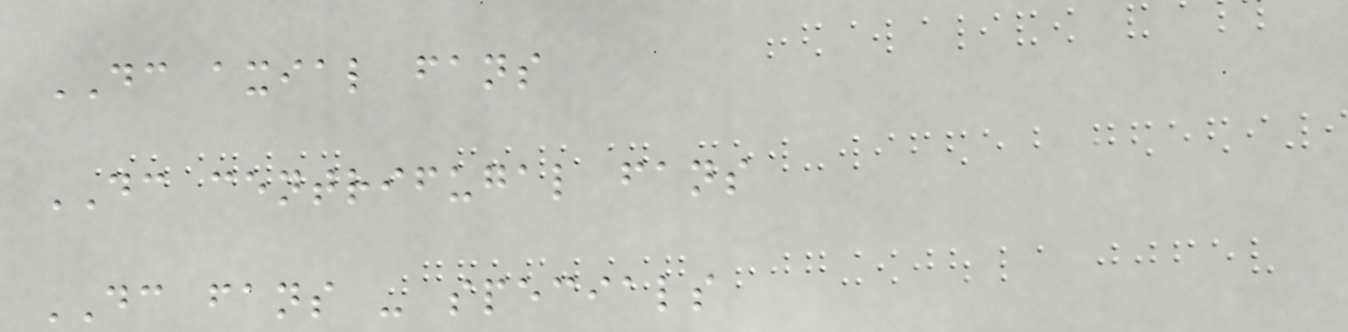DC axial fans
DC centrifugal fans
DC fans - specials
